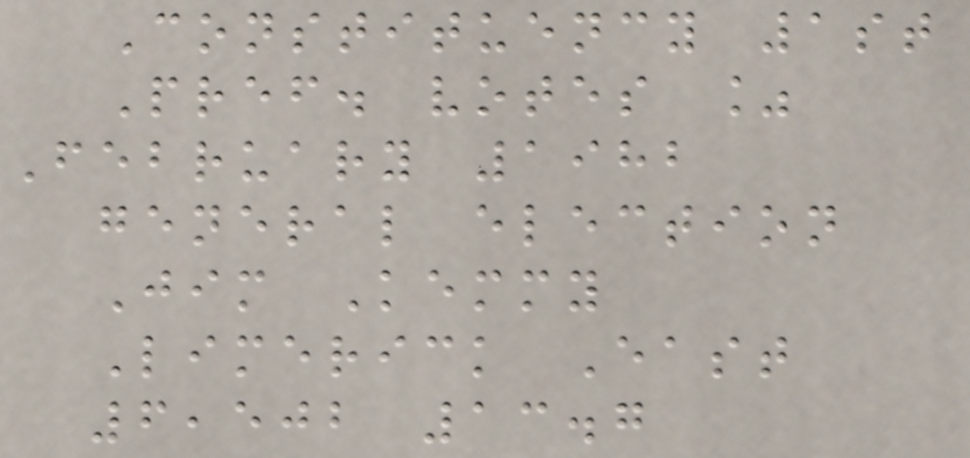Constituency 1st
Pref. votes %
February 1982
general election
Jim Kemmy
Limerick East
6,502 13.7
